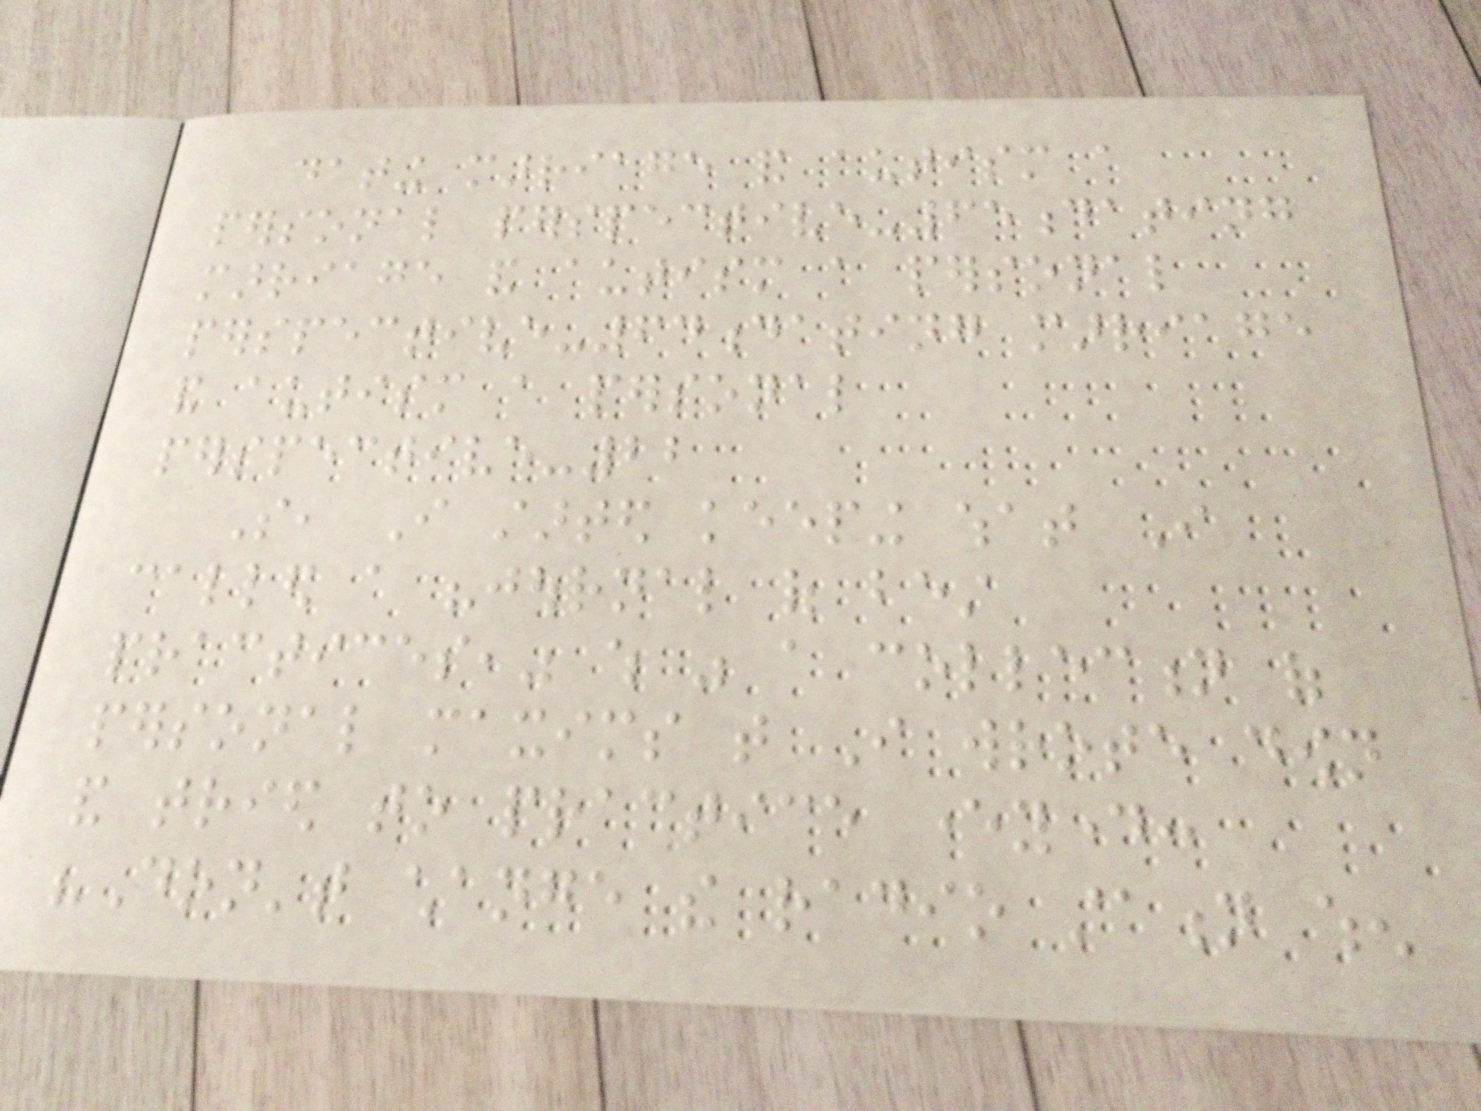dating marriage and autism a
personal perspective-65dating
marriage and autism a personal
perspective-64dating marriage
and autism a personal
perspective-22
So, I started keeping what I
called a "journal of best
practices," which was a collection of
personal maxims that I wrote down
and tried to practice everyday:
"Don't change the radio station when
